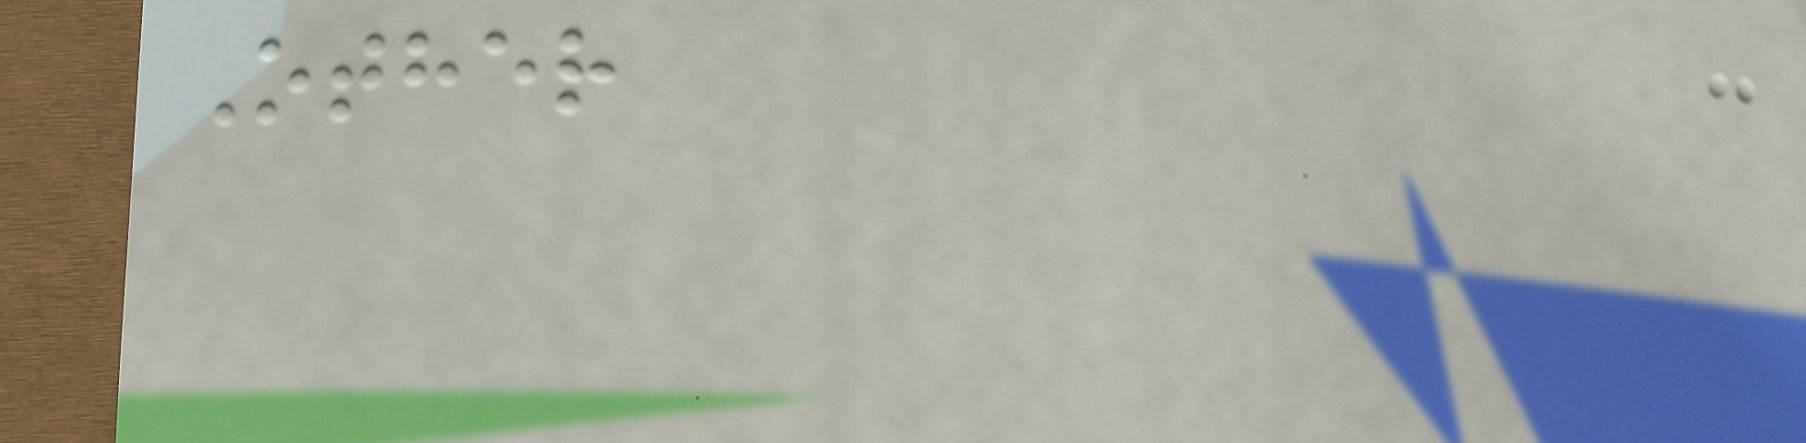Other
